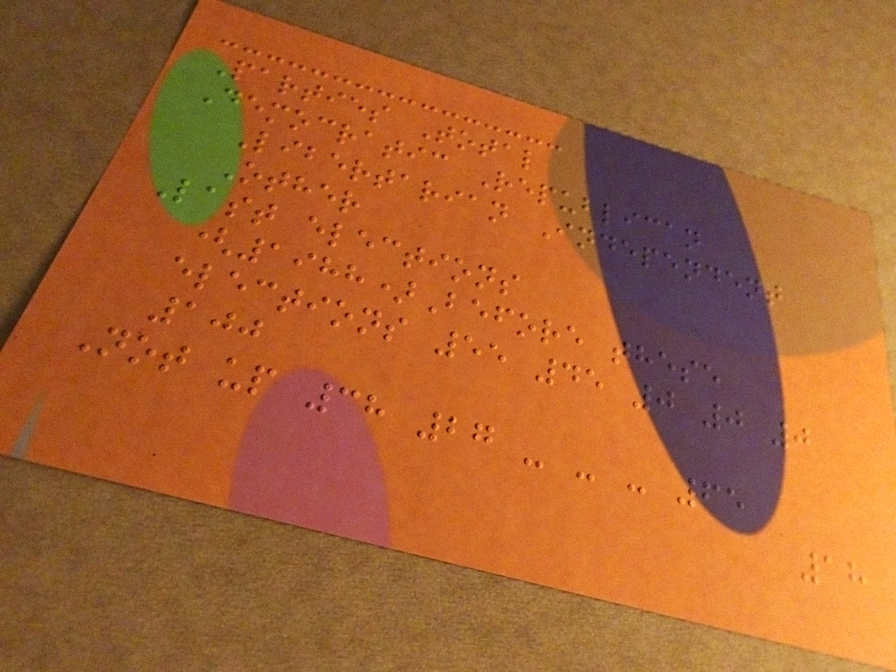Parties Total
Democratic Republican
Libertarian Independent
Other
Last elections
(1988)Before these
elections 55 45 0 0 0
100
Not up 38 27 - - - 65
18
